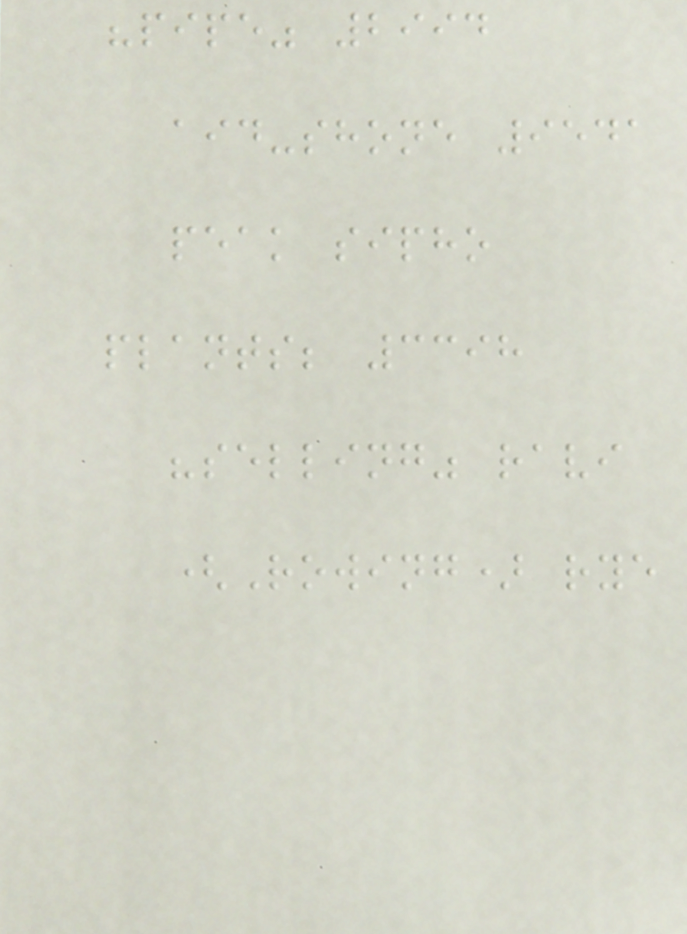"pipe" 2994
aid-shone 9541
peak sipho
plants; 3398
"selling" ravi
(Rowing) rye
